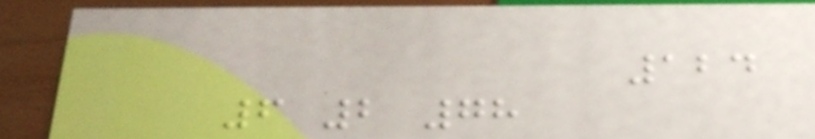124
6 2 78
